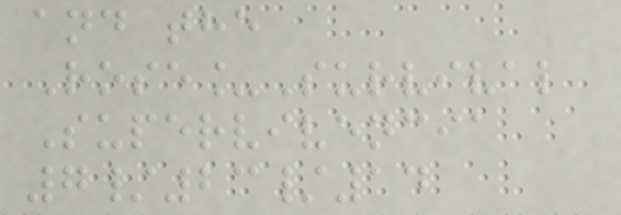and the
Rose_Survival
Supervivencia
7/23/14
